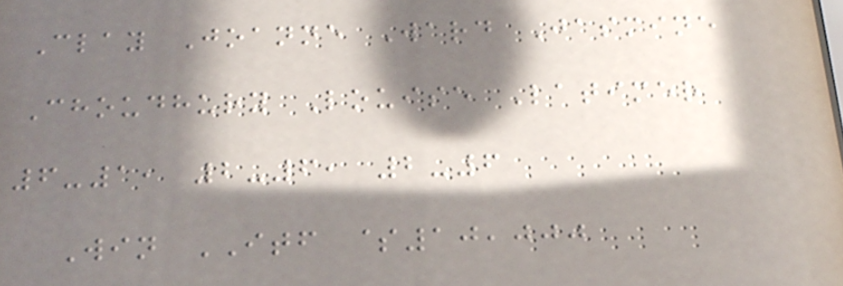Clay Joanne Ward Jasmine
Choudhury Louise Latimer
6-1, 2-6, 2-6
Win ITF $10,000
